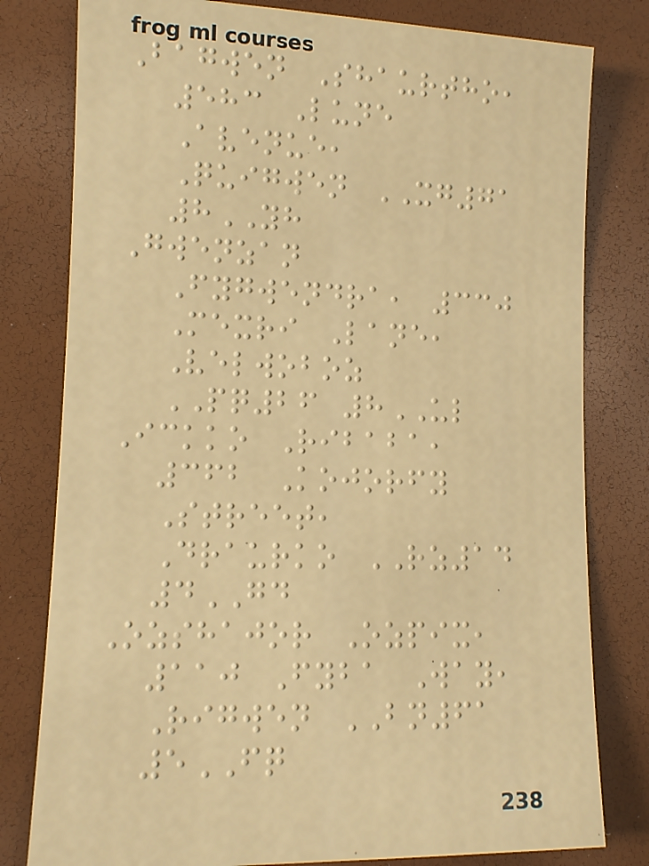Bagwen Shaurtho,
583 Lune
Avenue,
Quigwen XG71
8YH
Gwenzan
Fygwendra, 330
Mexri Lane,
Velwoboz
PQ26 8UL
Ickko Ribaba,
362 Kojorfy
Street,
Draurko RZ14
4GD
Ozshajor Ozpix,
110 Fyba Way,
Rigwen BN61
5FQ
